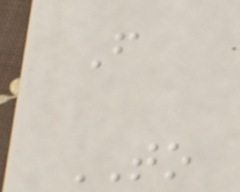F
TO
